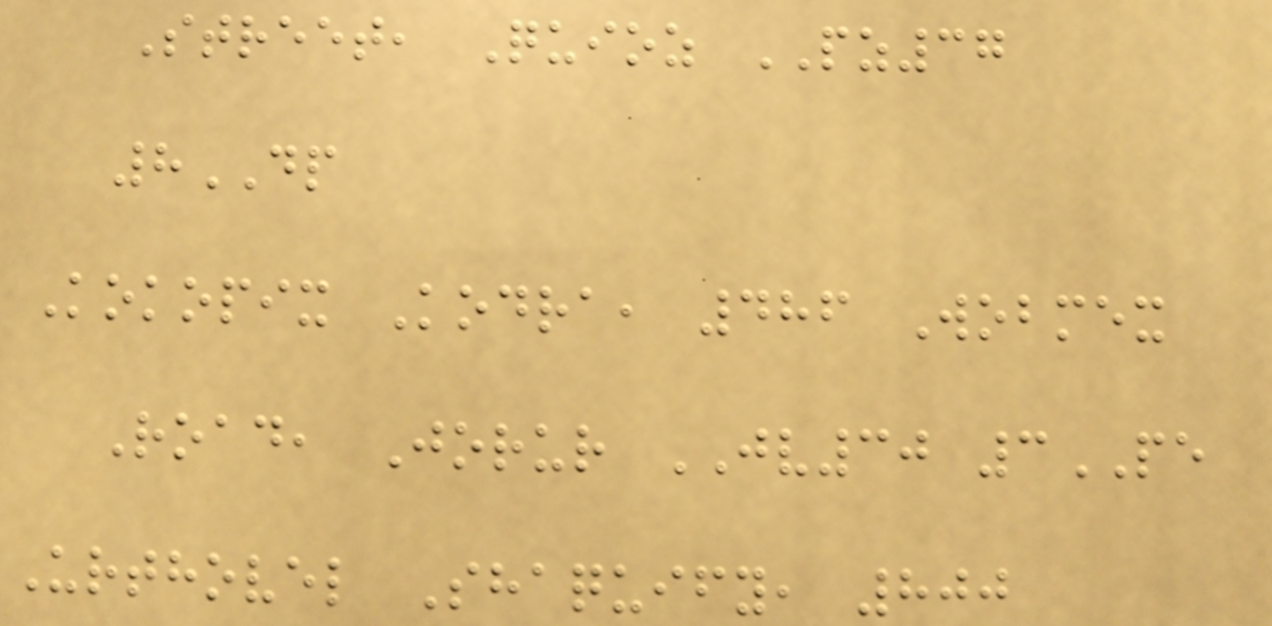Street, Quioz PZ37
8DP
Kokopix Kodra, 486 Wobmex
Road, Jorur JV30 3PE
Urthovel Shaquify, 800
